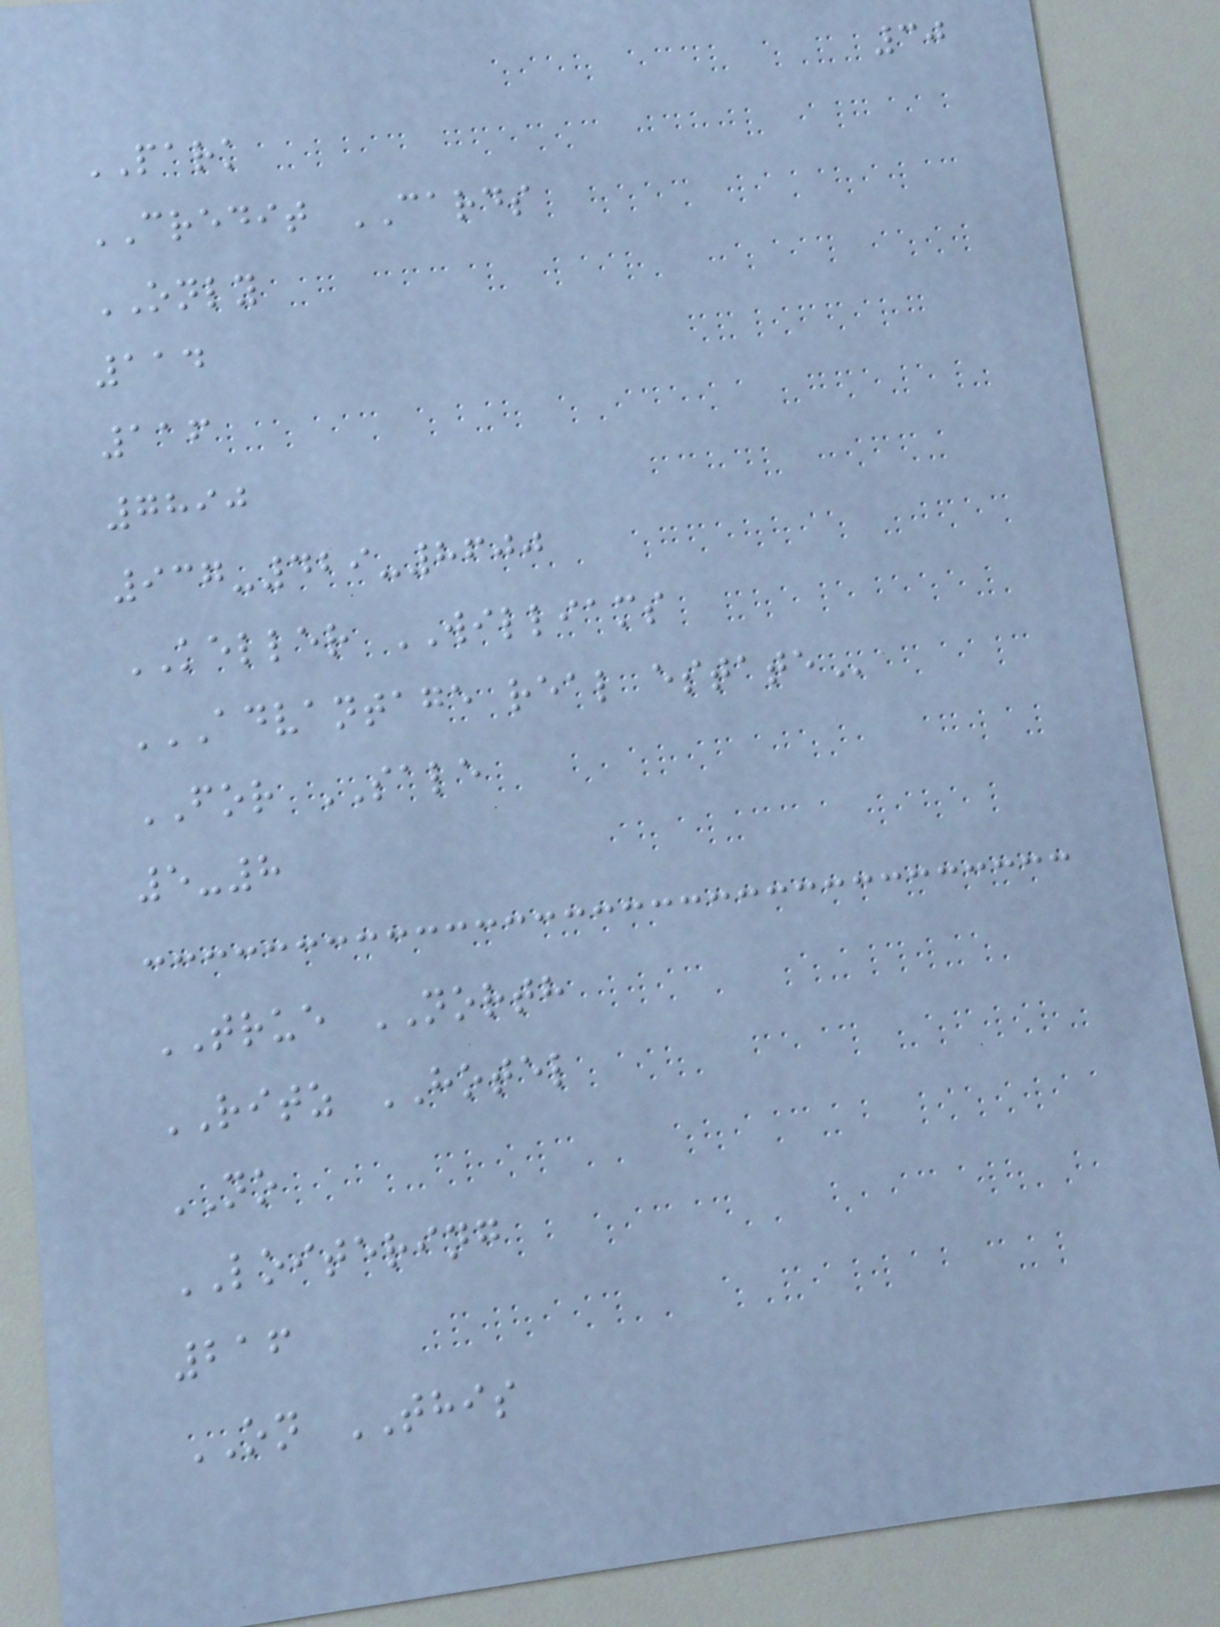30
PARK
CREDIT CARDS
ONLY
114
116
7890
937-429-8600
KELLER WILLIAMS
ADVANTAGE REAL ESTATE
FOR SALE
5-8
TRUE NORTH
RITZ HOTEL
NO
LOITERING
216
ON THIS
